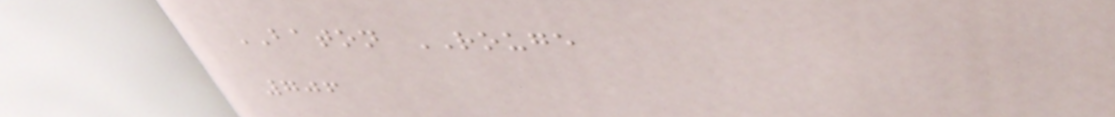BATON ROUGE
706
